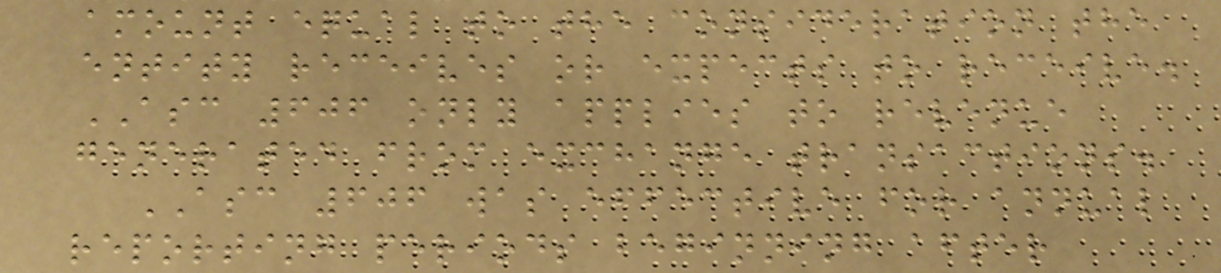amount equal to the consideration the
entity receives or expects to receive.
ASC 606 only applies to revenue
generated from exchange transactions.
ASC 606 was effective for annual
reporting periods beginning after
